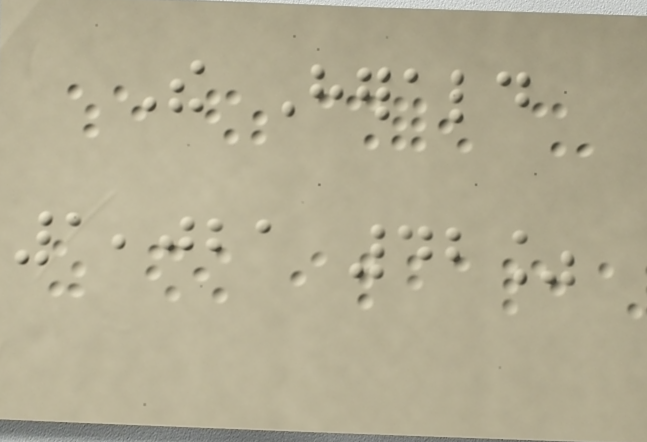The Herald
1,021 42%
